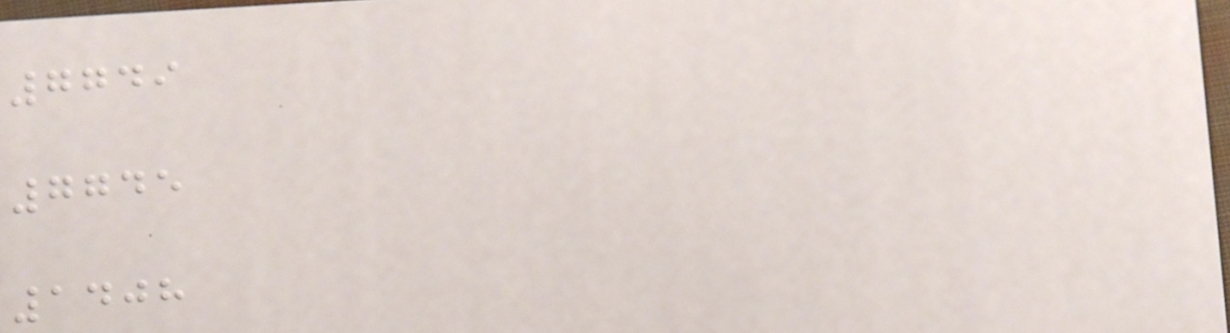7749
7745
1408
